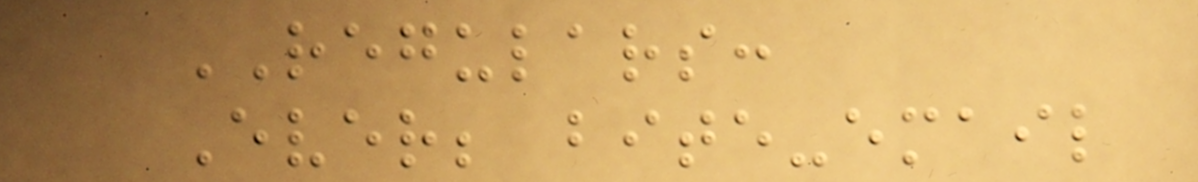REGULARS:
Ever; bite-email
